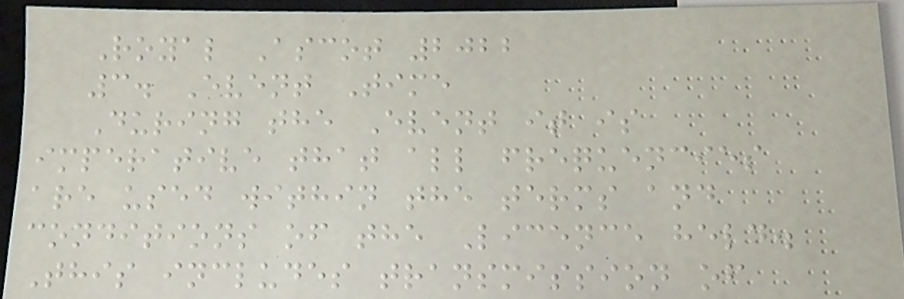Royal Ascot 2022
3. Event Time
During the Event it is
imperative that all frequencies
are used within the terms and
conditions of the Licence held.
This includes transmission of
